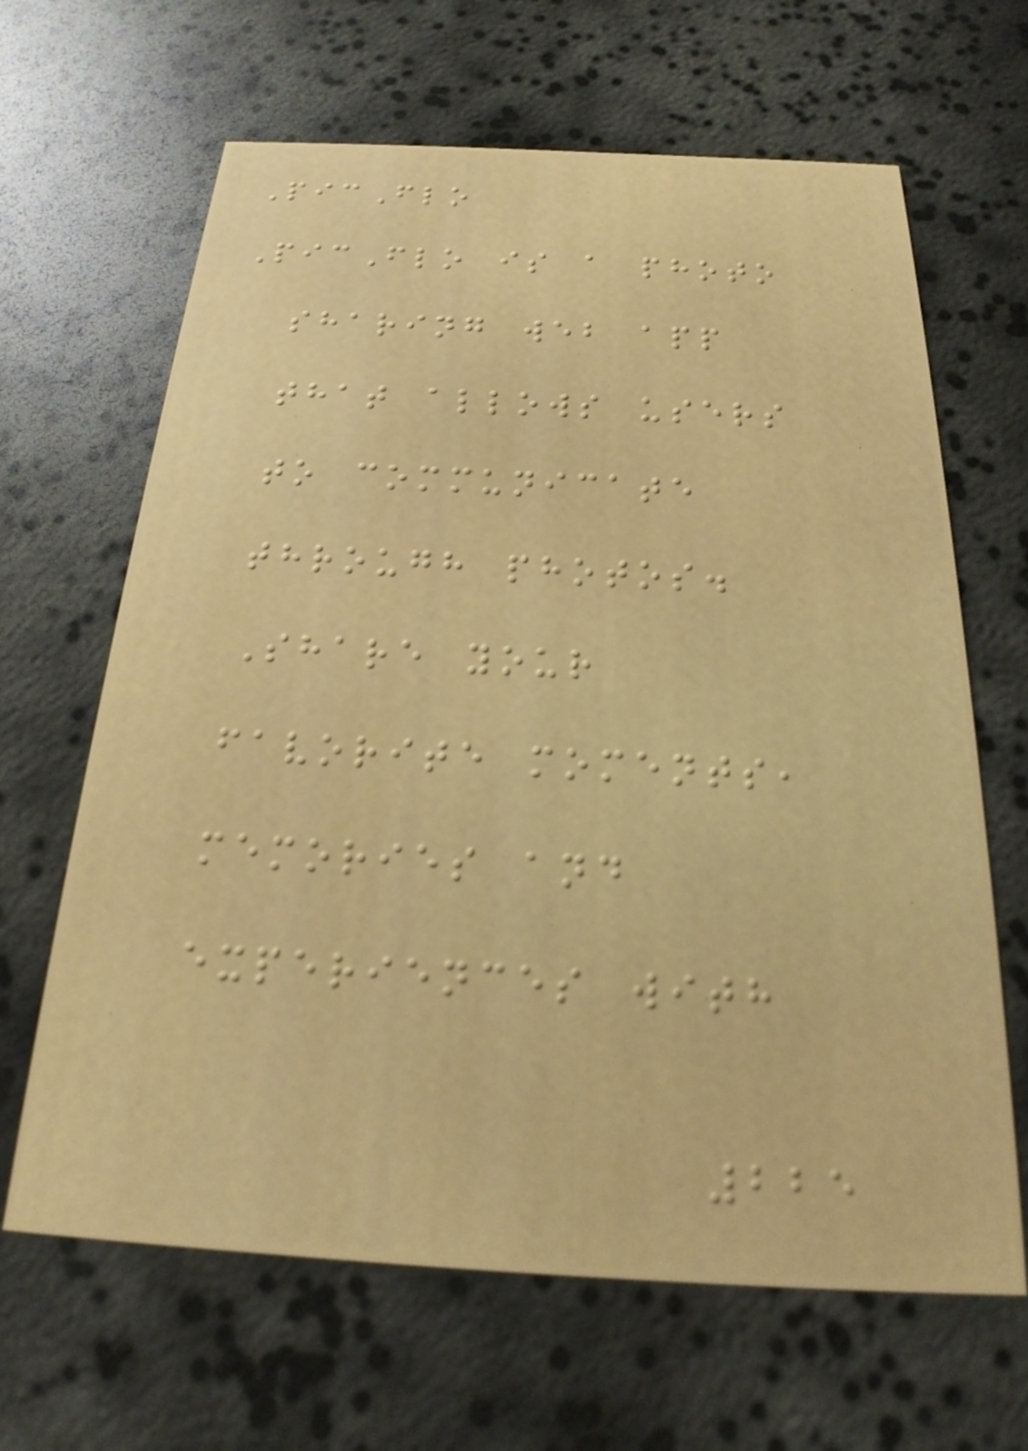PicFlo
PicFlo is a photo
sharing web app
that allows users
to communicate
through photos.
Share your
favorite moments,
memories and
experiences with
225
